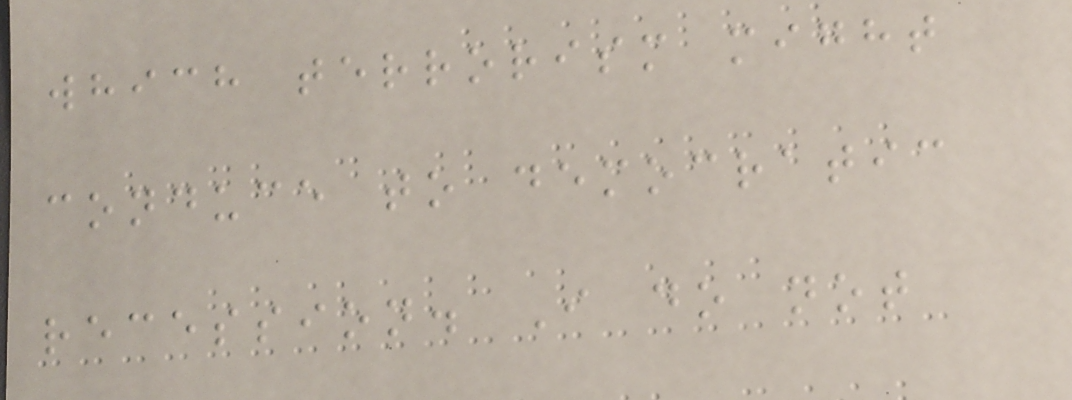which terrorism might
conduce to democratic
recession. I do not
